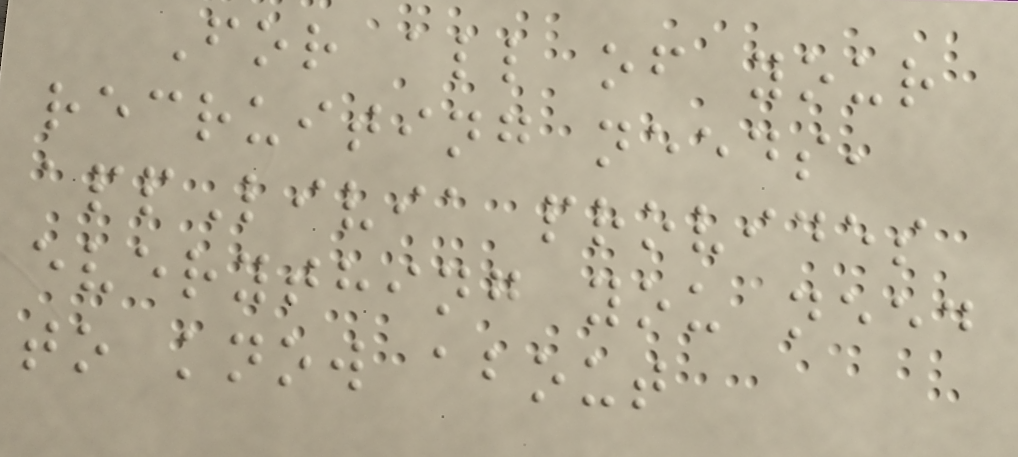For all of your
recruiting needs,
appLivia provides
everything you need
to know about
